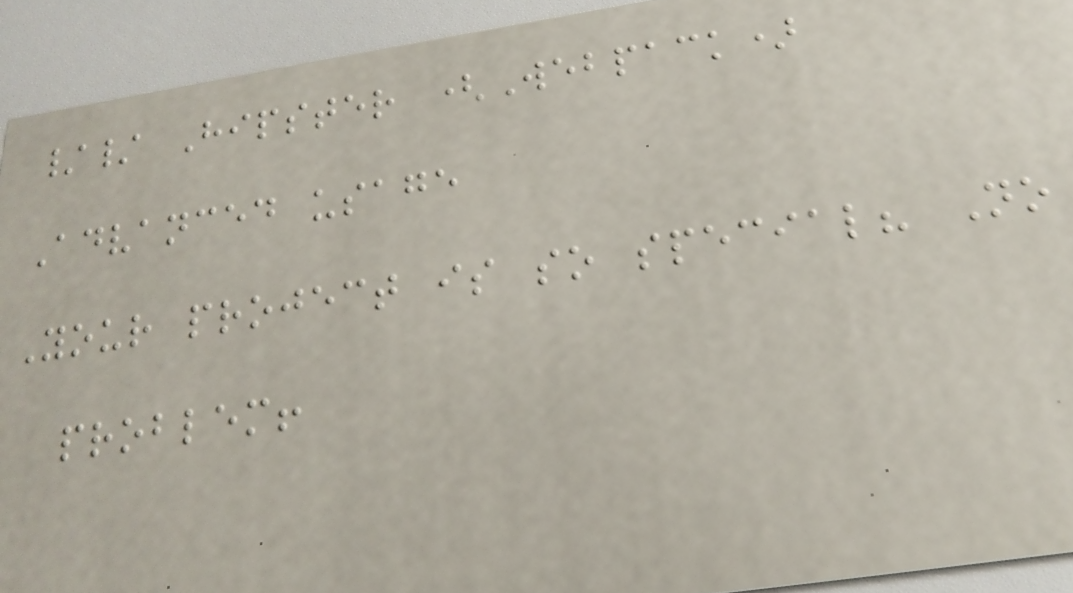// Hipster (Webpack)
Advanced usage
Your project is so special? No
problem!
